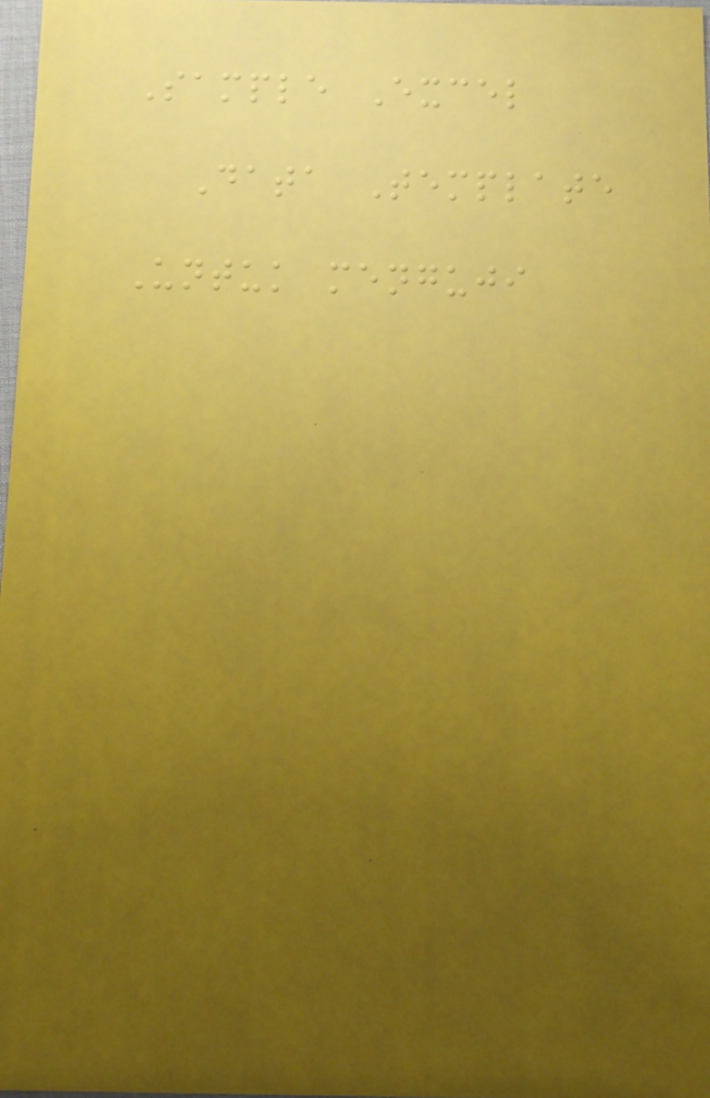Sample Excel
Data Template
Untuk menguji
